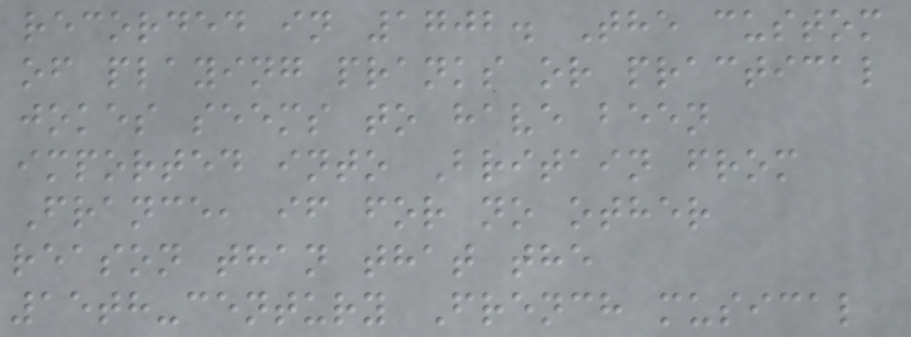recorded in 1702. The custom
of playing pranks or practical
jokes seems to have been
imported into Britain from
France, if for no other
reason than that the
15th-century French musical
